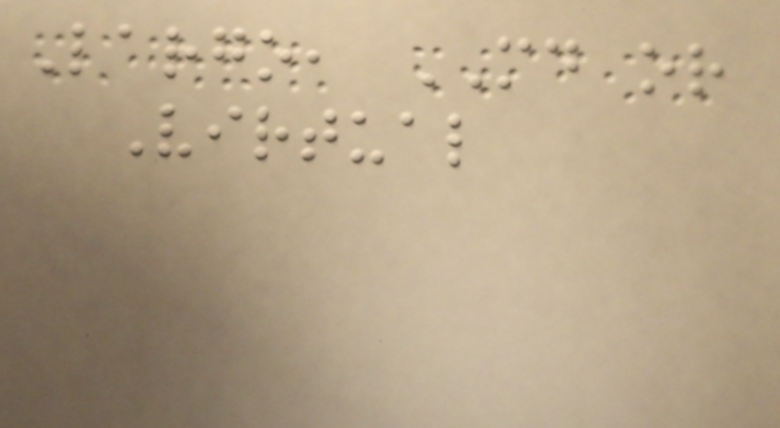Largo, MD or
Virtual
